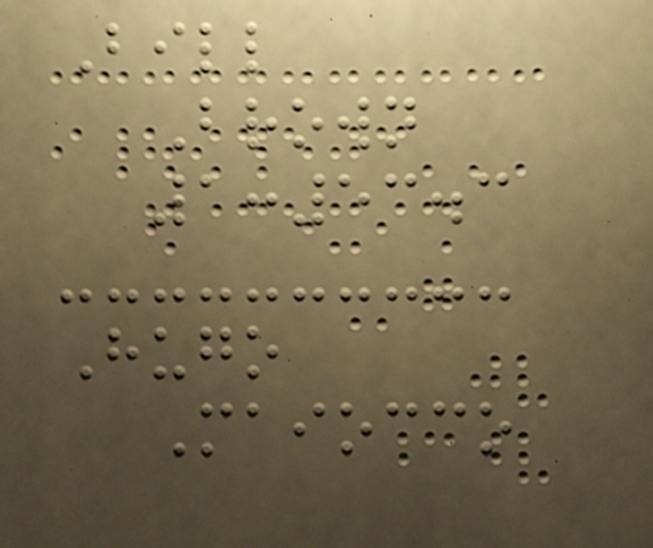Bill
Brown
1:53.3
Hugo
Maiocco
